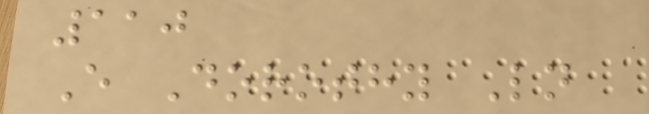110
E Dorothy Ln
